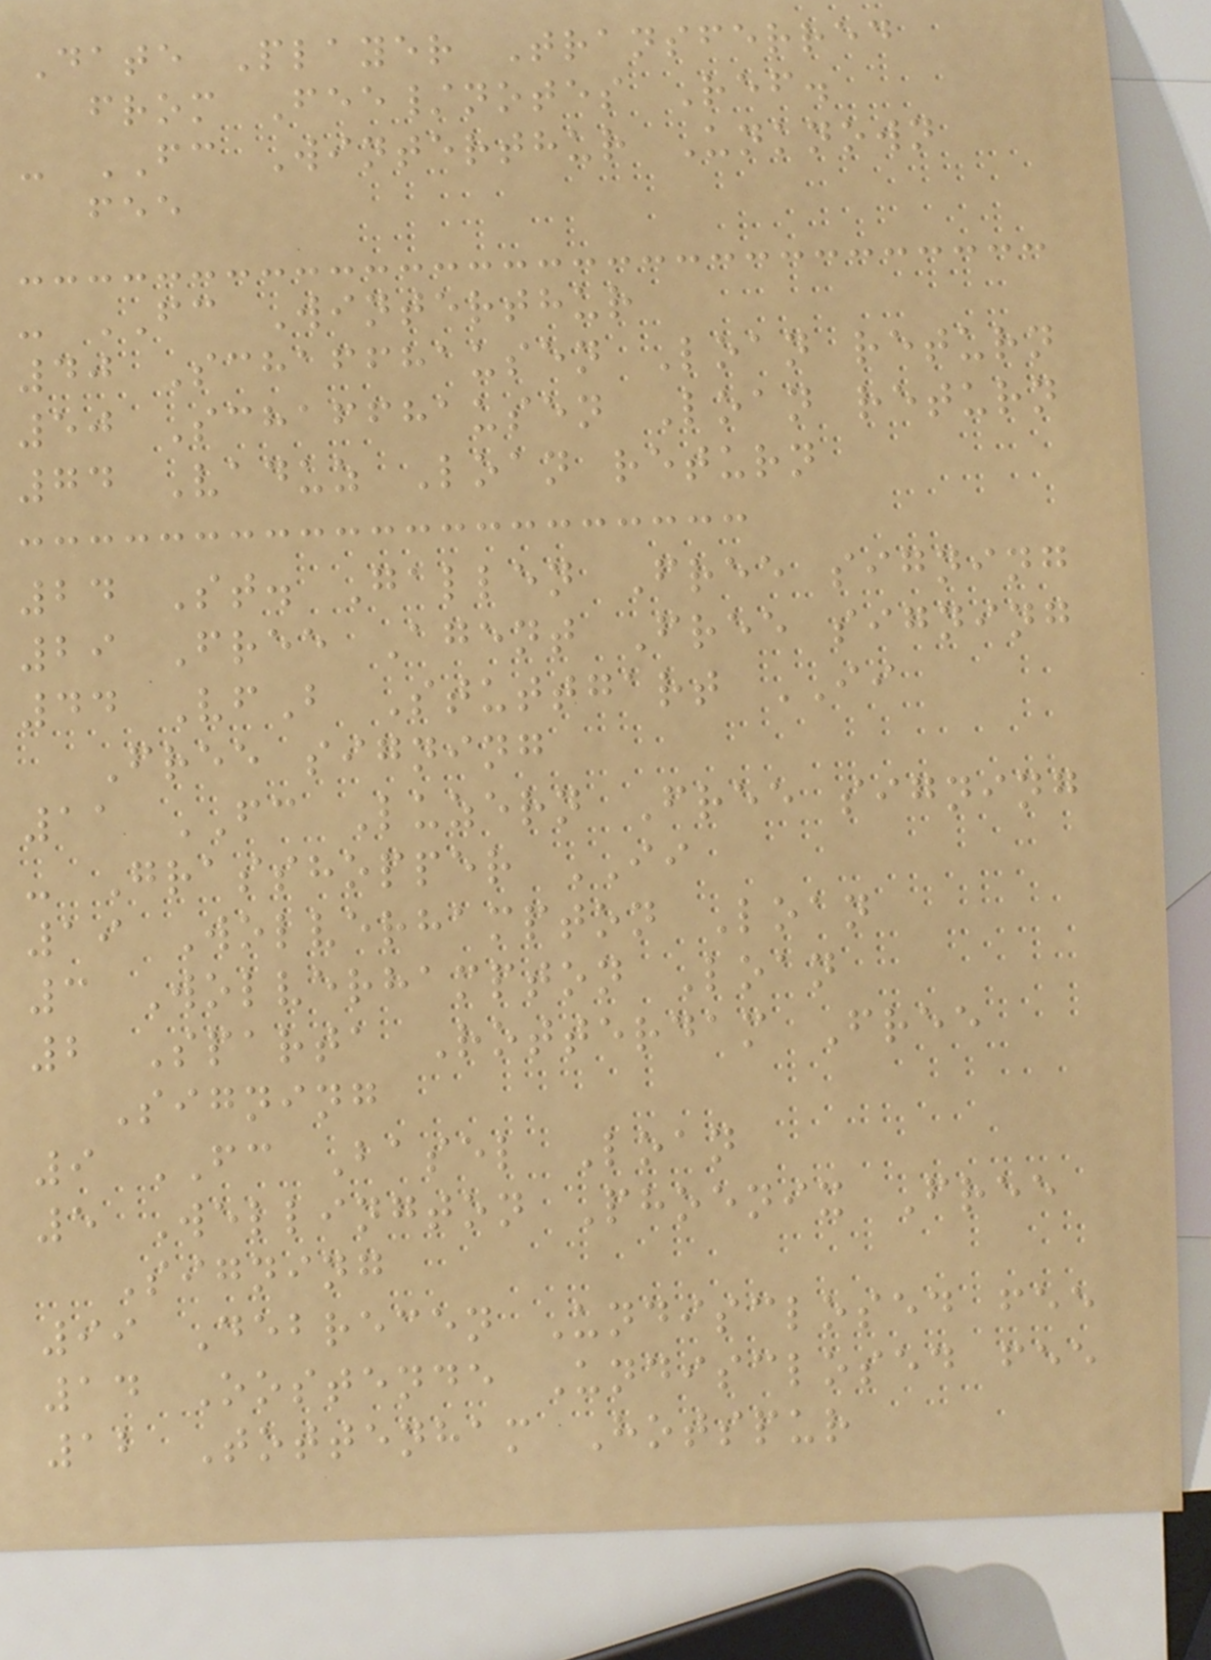Date Player Transferred
from Fee/notes Ref.
- FC Winterthur Unknown
fee
- FC Winterthur
40 Schaffhausen Loan return
50 Schaffhausen Loan return
74 Vaduz Loan return
24 St. Gallen Free signing
29 Free Agent Free signing
44 VfB Stuttgart II
Free signing
11 FC Luzern Free signing
- Grasshopper II
19 Wolverhampton Loan
3 Wolverhampton Loan
2 Sparta Rotterdam Free
Signing
9 FC Basel Loan
5 Wellington Phoenix Free
Signing
99 Debrecen Undisclosed fee
14 Oostende Undisclosed fee
12 Tottenham Hotspur
